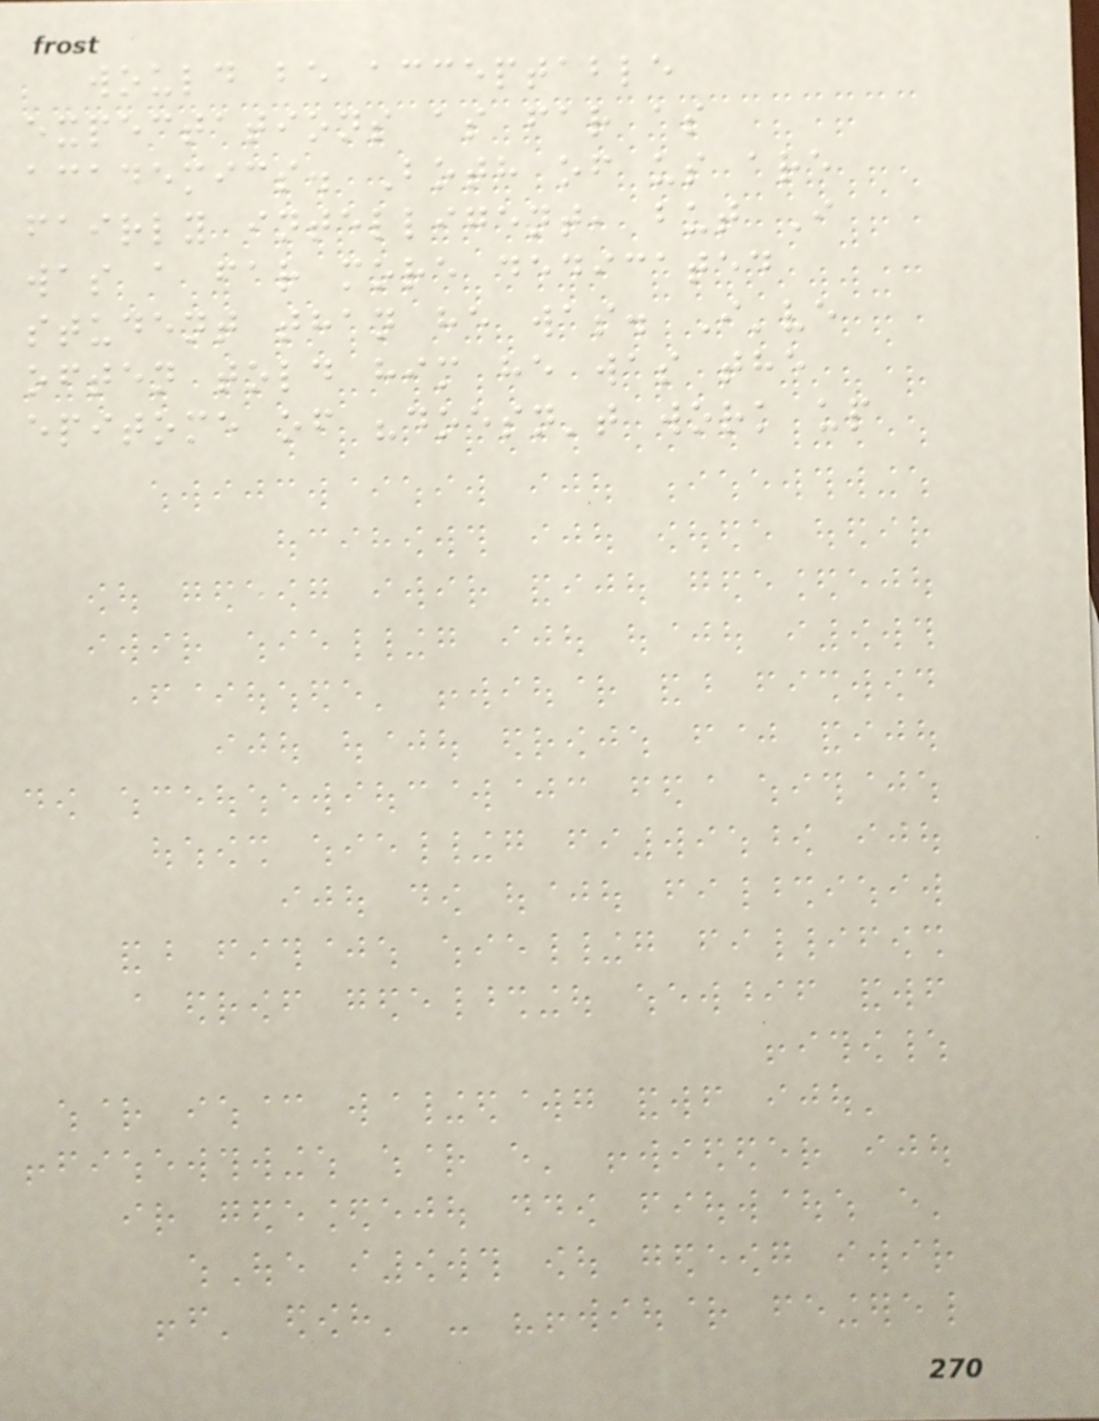would be acceptable
expectations as far as
academics. Both of us are
fairly intelligent, but I
was a far more dedicated
student than he was. I've
often told him he was the
epitome of "doesn't work up
